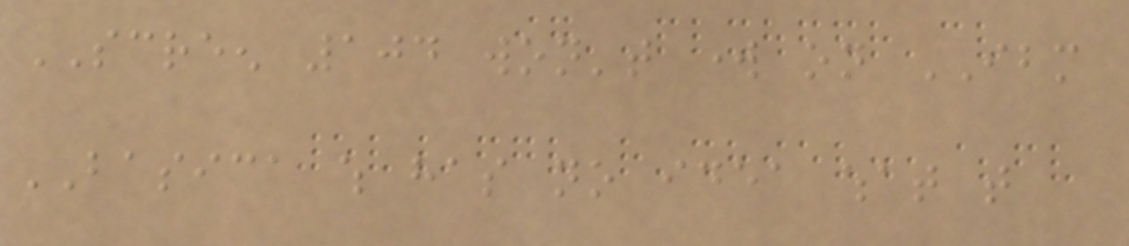SCREEN 104 won't work on IBM
BASICA which has no idea what that
